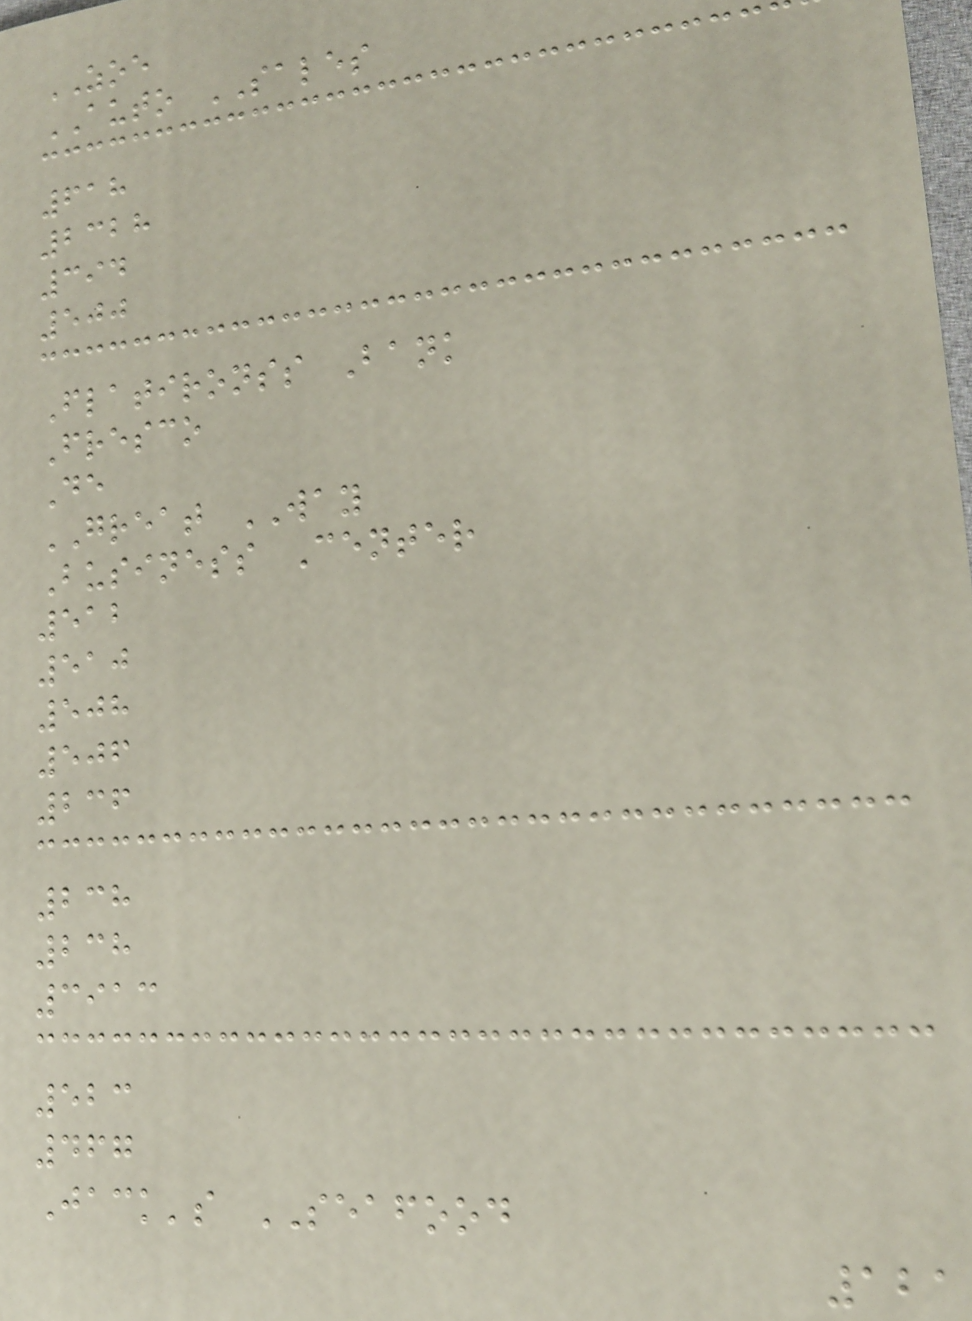ZOE
AUTO SALES
618
2328
394
500
Flatironss Bank
Fresco
De
GREAT WAY
Business Center
512
510
508
506
236
238
238
3913
523
467
Jack's SEAFOOD
121
